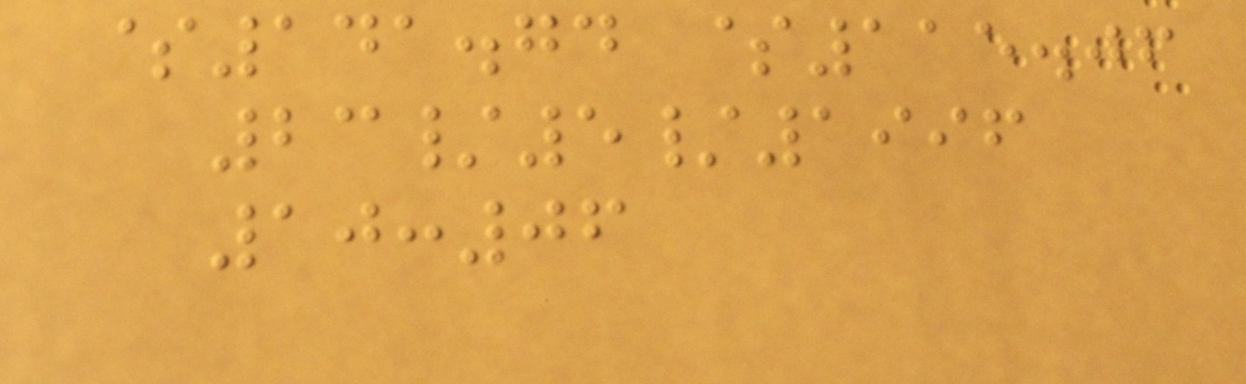$141.74 $115.06
23/5/1996
10:06
